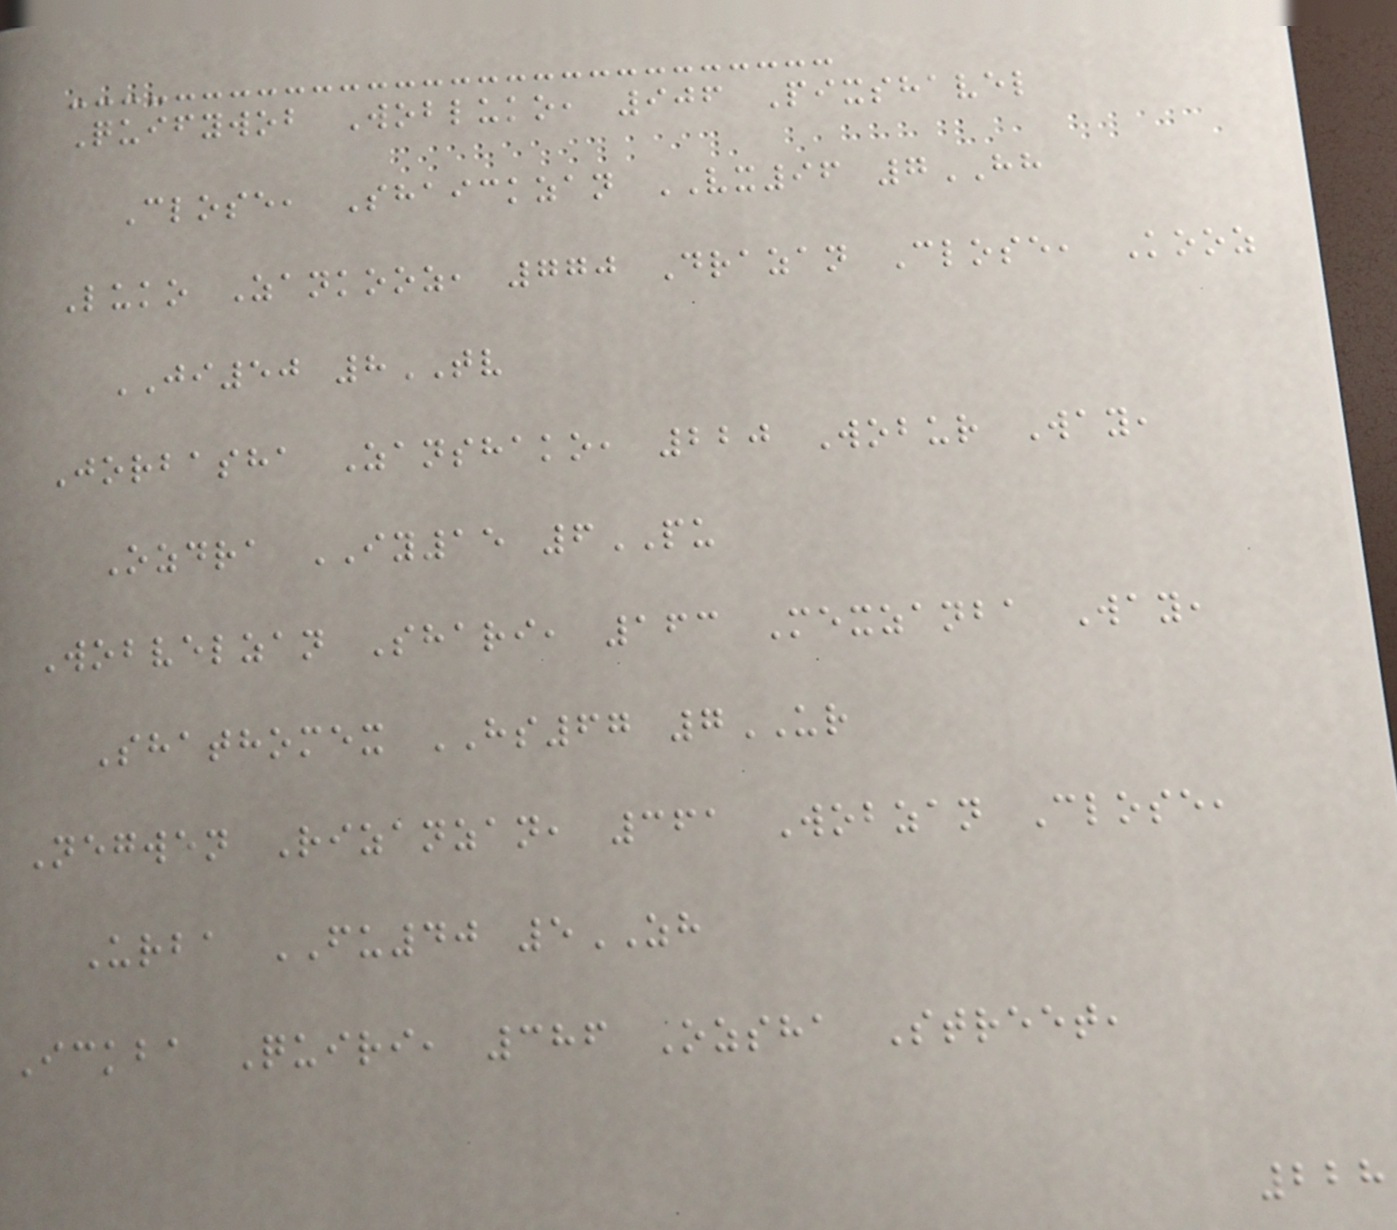Quifywob Wobluko, 906 Pixshavel
Close, Shaickzan VX96 7HH
Luko Zankooz, 770 Drazan Close, Kooz
JI50 8TV
Jorbasha Zanshako, 220 Wobur Way,
Ozdra IY15 6PU
Wobvelzan Shari, 163 Mexzanba Way,
Shathomex HS67 7UR
Negwen Rizanzan, 361 Wobzan Close,
Urba FU40 5ZH
Ickba Quiri, 386 Ozsha Street,
228
